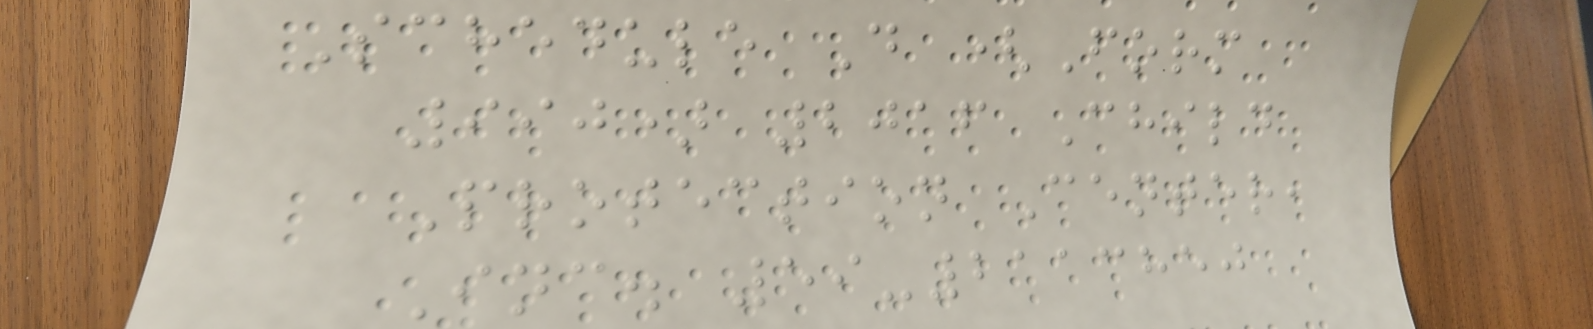Schedule D (Form
990) 2016 Child
Protection Center,
Inc. 59-2113850
